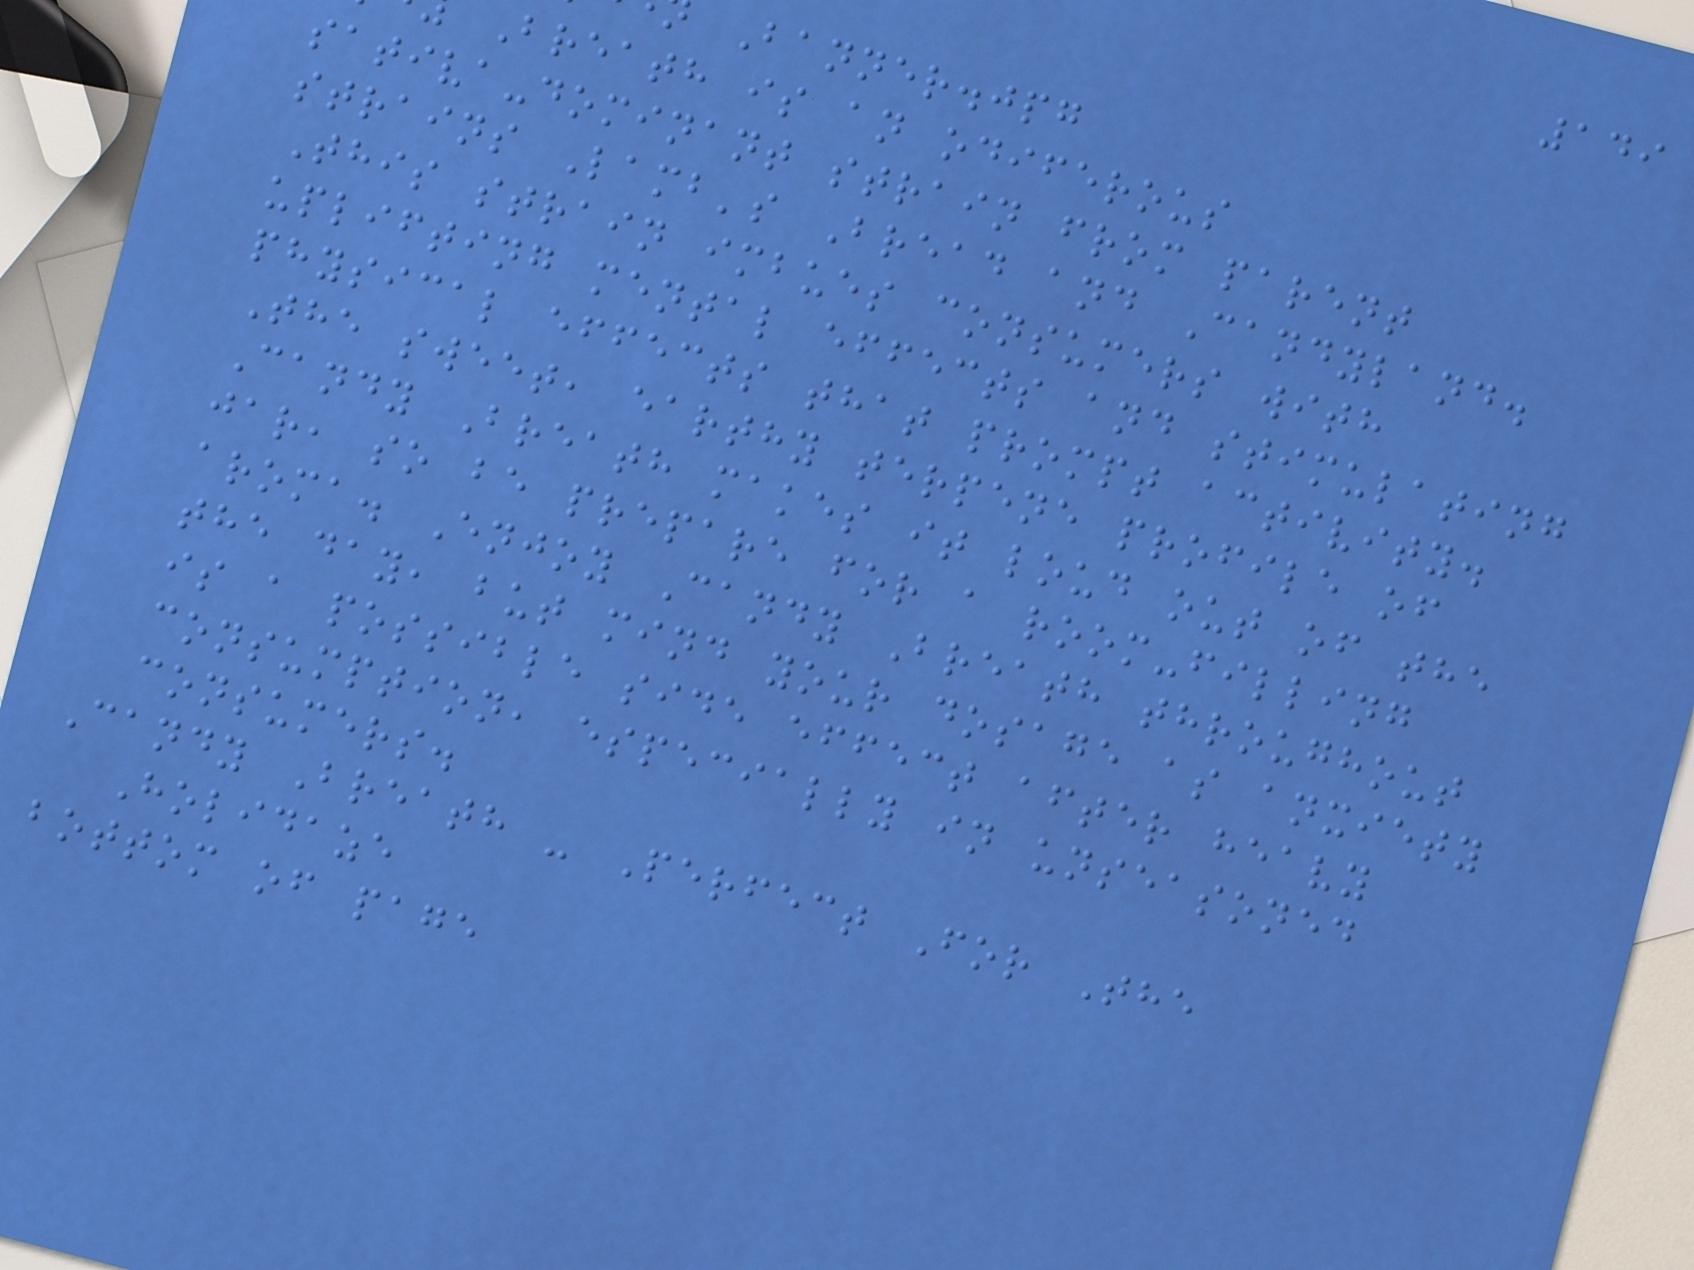149
Banner.jpg
Breath is an odiferous
sativa-dominant strain from parent
strains Lamb's Bread and Candyland.
This strain imbues consumers with
uplifting mental effects and stimulating
physical effects that prompt activity.
The sweet, earthy terpene profile of
Candy Breath makes it loud out of the
jar, so be prepare for a room-filling
aroma. Enjoy Candy Breath throughout
the day, but mind your dosage as anxiety
is a possible side effect after heavy
consumption, especially in unseasoned
consumers.
Candy Breath - Perfect For The
Holidaze
bottom of page
